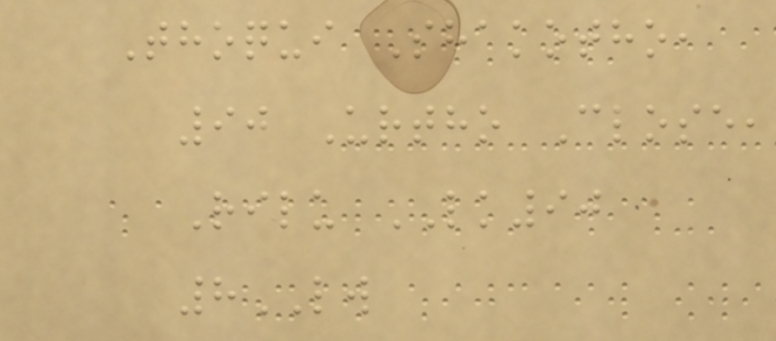Thoqui Shakotho,
90 Urtho Close,
Rilu LK90
8LW
